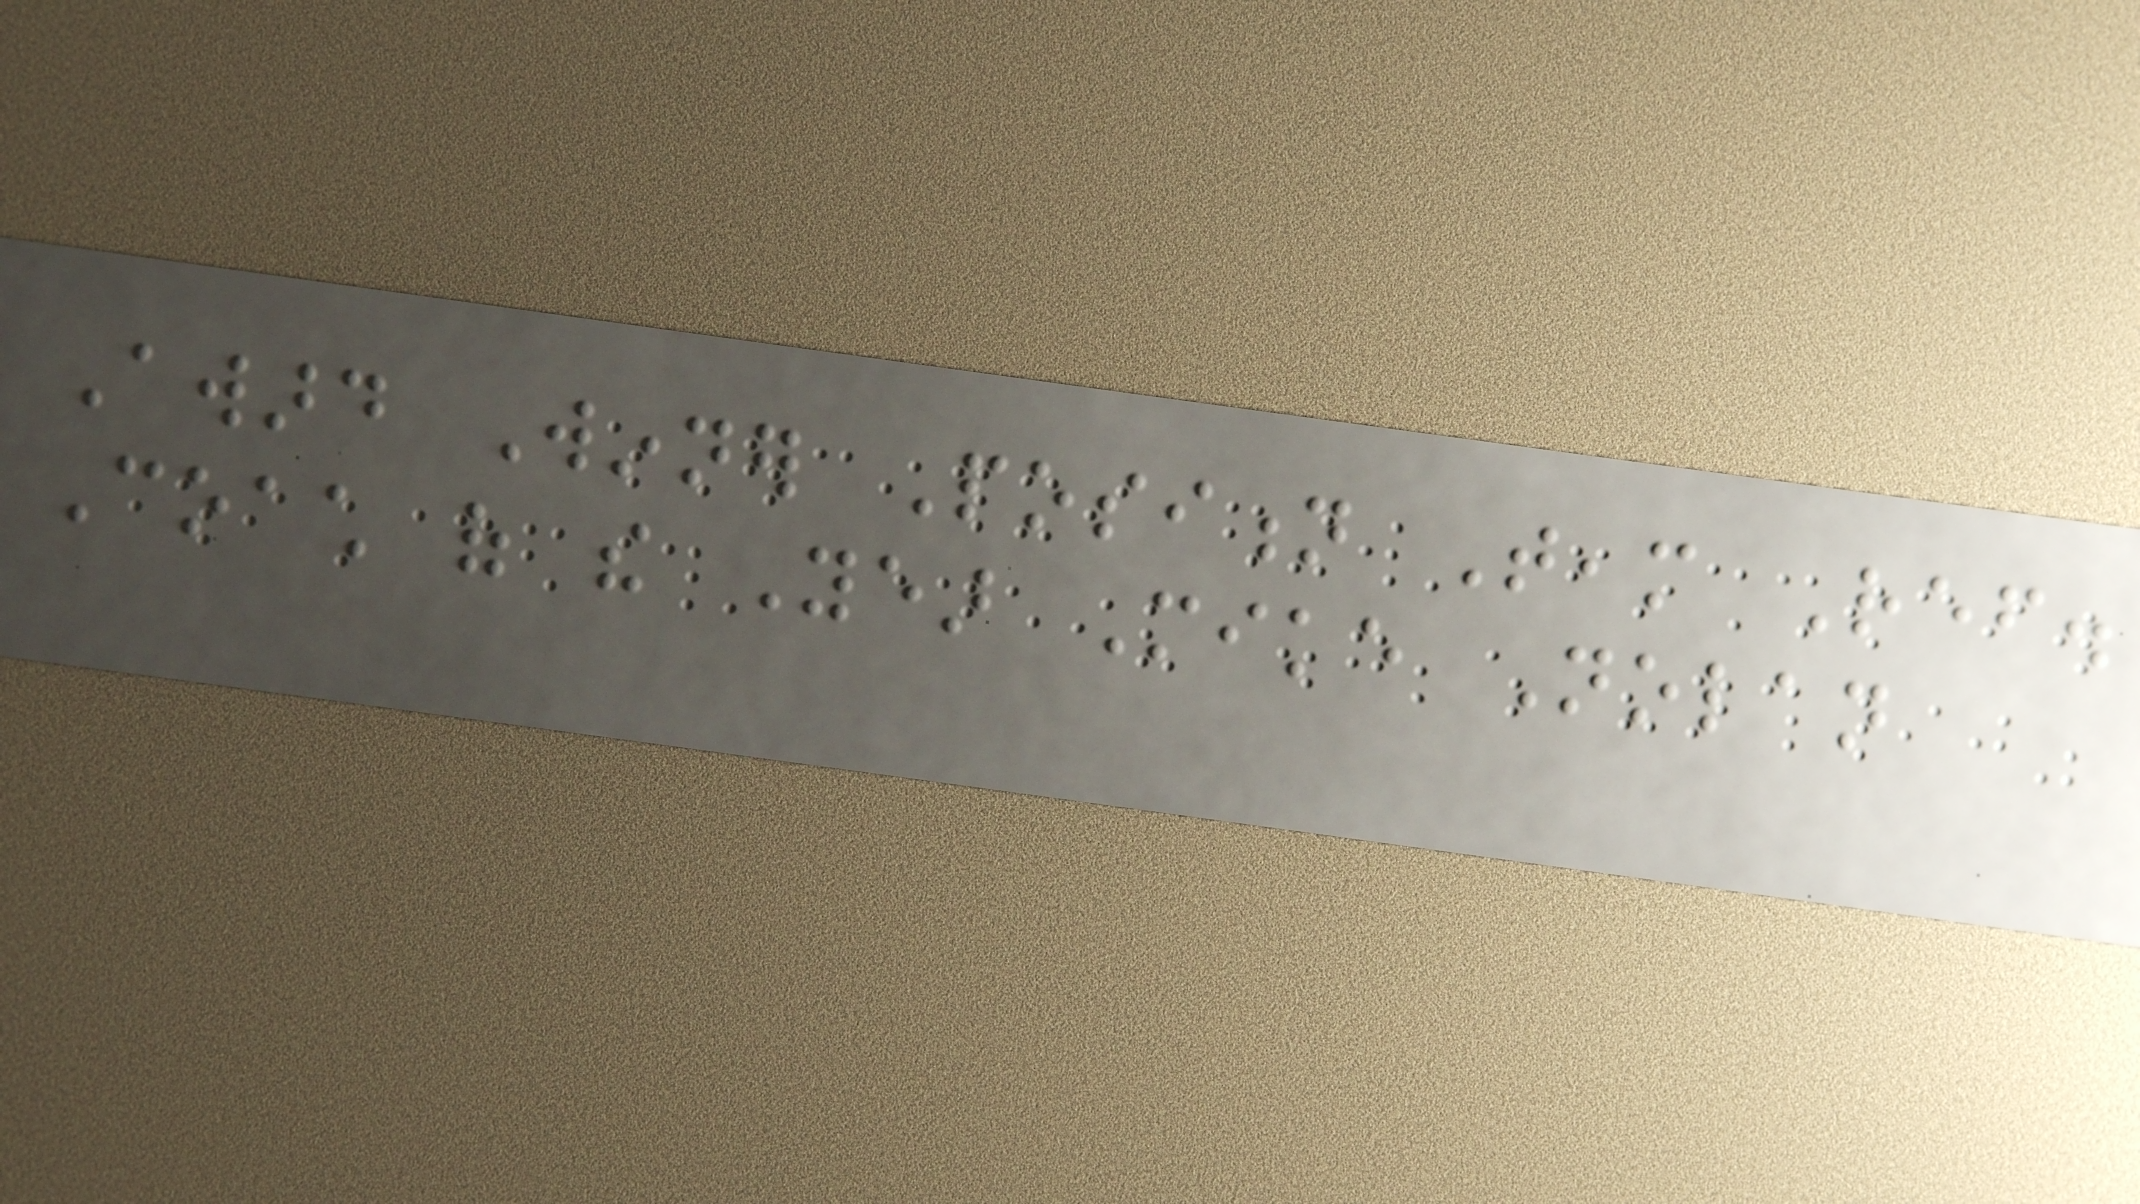Award Winner Position Team Ref.
Coach of the Year Mike Nolan
